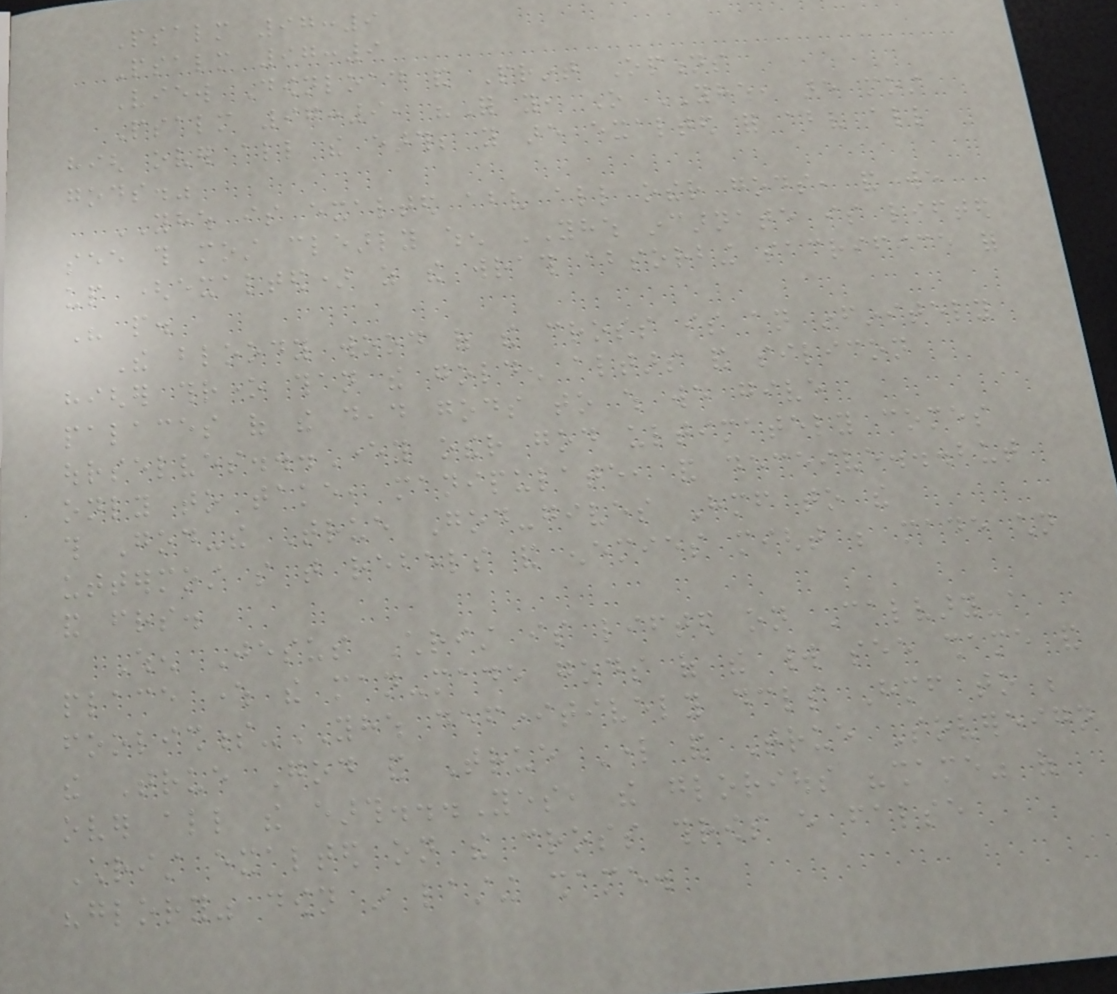Psalm 97:9
Psalm 97:9
View Download and Print Options
Psalm 97:9, "For you, O YHWH, are most
high over all the earth; you are exalted for above all
gods."
YHWH is exalted above all other gods, and we
see this most clearly when YHWH incarnate is lifted
up (exalted) as the wrath absorbing sacrifice for
His people.
The bloody wood of the cross is an infinitely
higher throne than the golden altars and silicon
palaces of the dead gods to which we give
ourselves...Every other god ultimately comes
only to take, manipulate, and deceive...but
this God-the True God-gives Himself to the
uttermost so that rebels and enemies might be made children
and friends.
When Jesus Christ is lifted on Calvary-a
place where the man-made gods of the world see shame and
foolishness-YHWH definitively declares Himself to be
the True God and True Lord and True Sovereign
over all the earth...Yes, the glorious "shame" of
Christ exalted on the cross throws every false
"glory" down in lasting shame.
